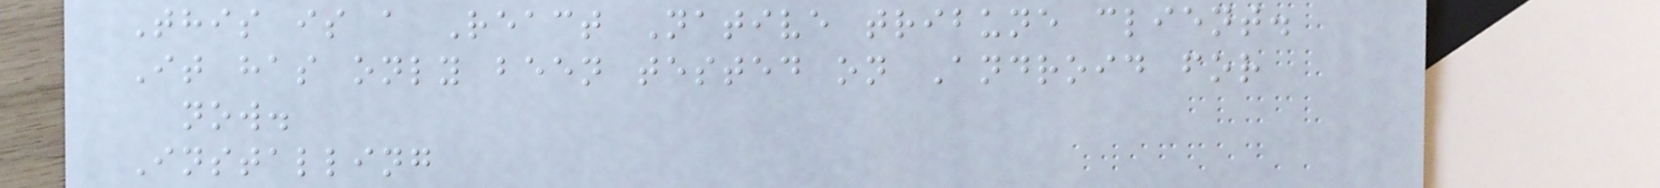This is a React Native tribune client.
It has only been tested on Android for
now.
Installing
